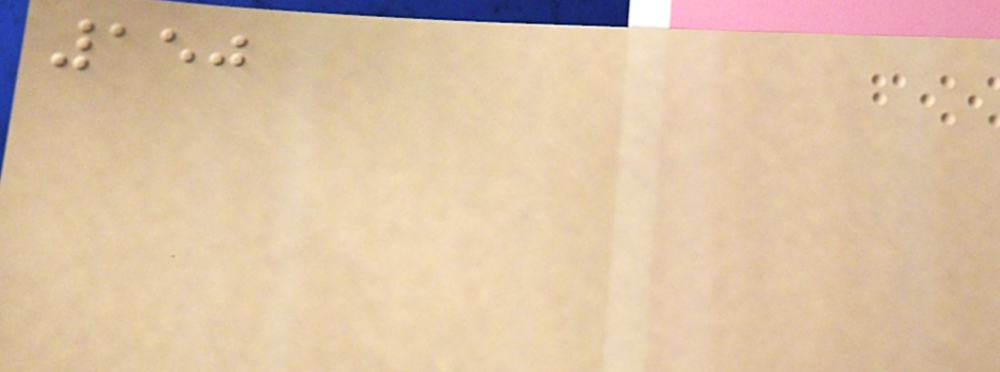150
